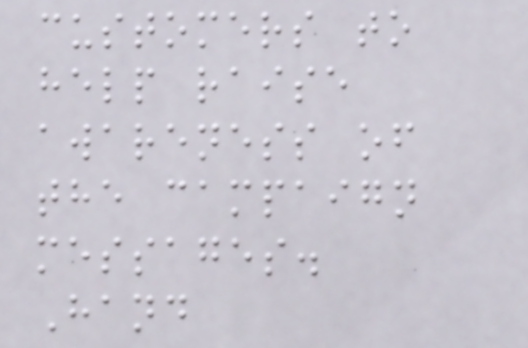customers to
help raise
awareness of
the campaign
messages.
Hand
